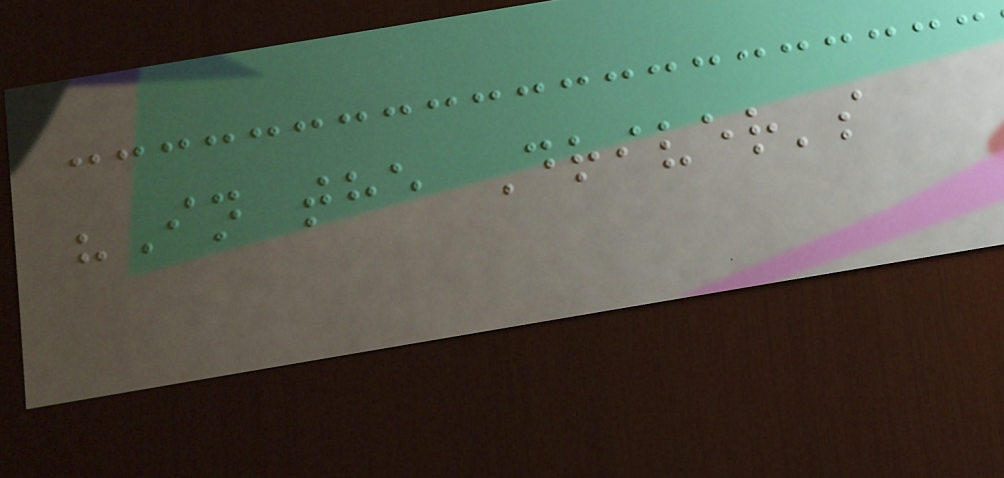"In the Driver's
